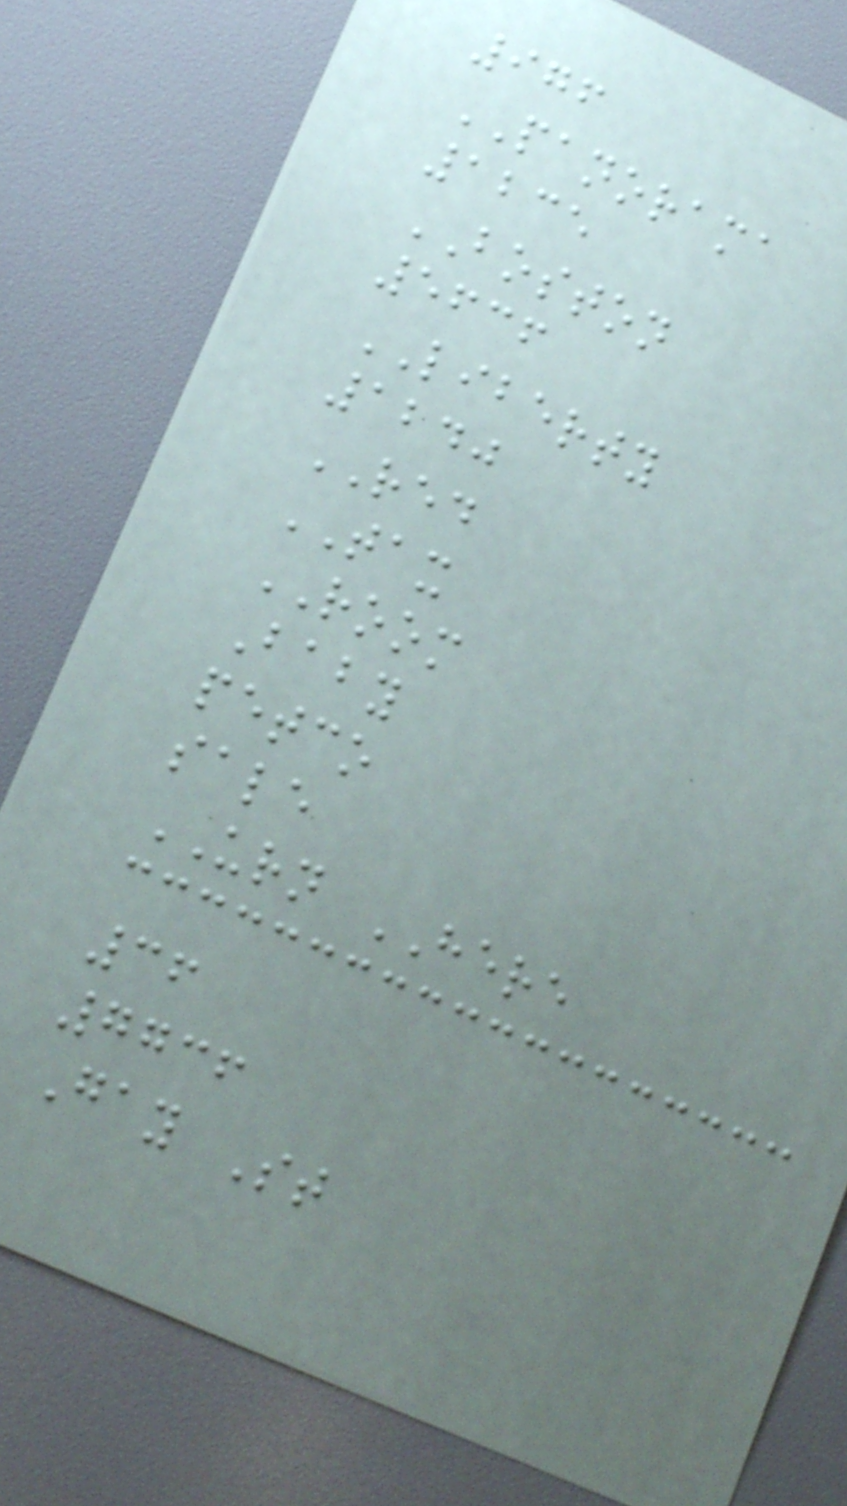976
PANORAMA
1235
BOSTON
5636
LIBERTY
1240
RED
TAX
ROOM
Baby
petco
sale
URN HERE
36
7736
Gay St
